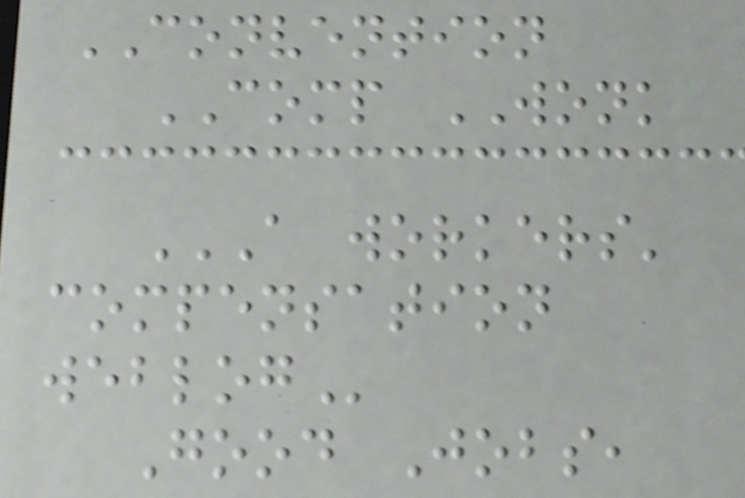CONVENTION
COMP WONK
A WORKERS'
COMPENSATION
WEBLOG
Good Jobs,
